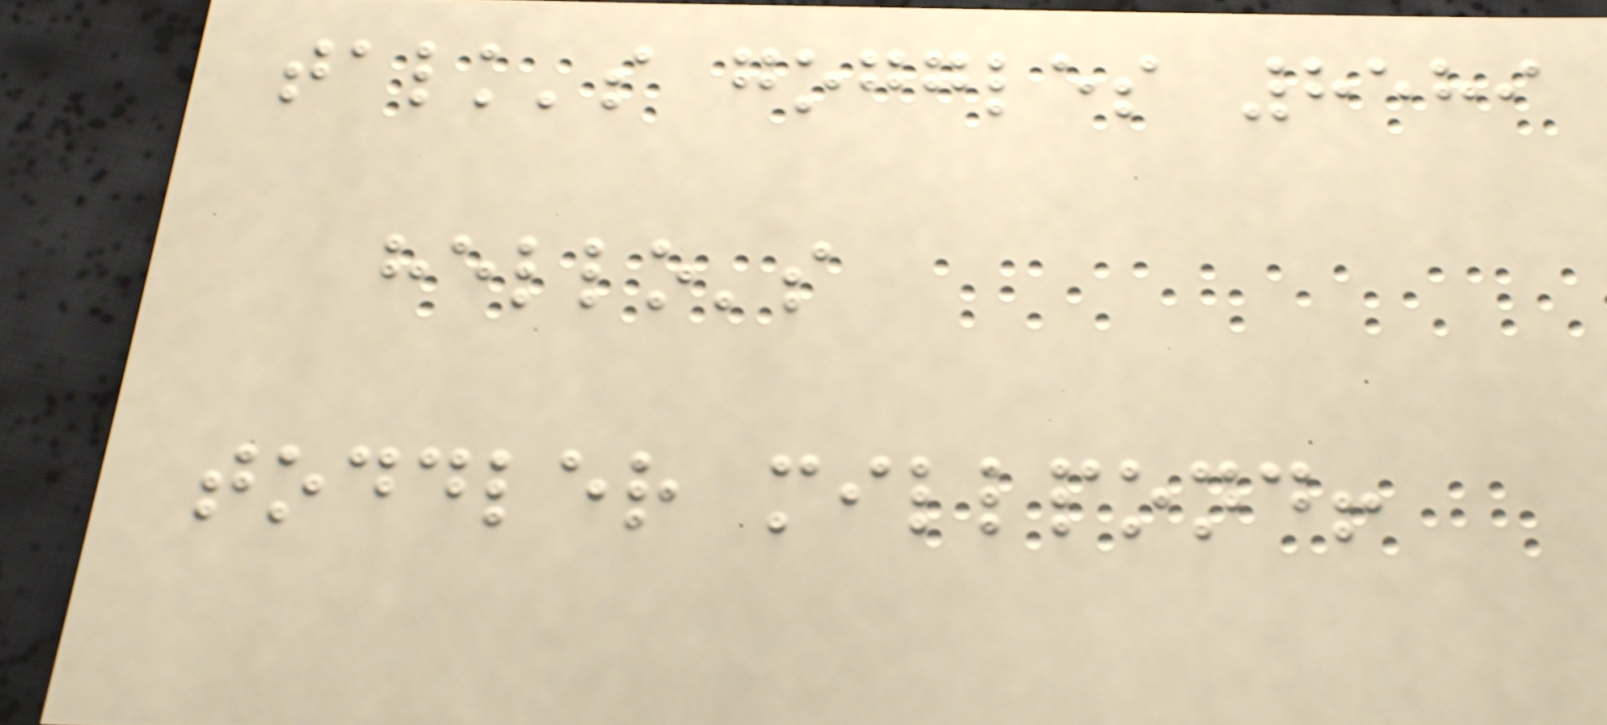talk's goggles 8589
hello's
toddler millpond!
